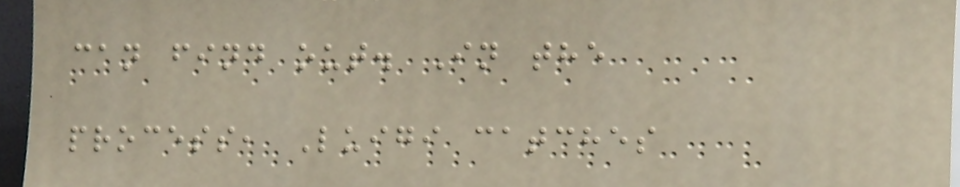can find out. In the
process, Luigi catches
